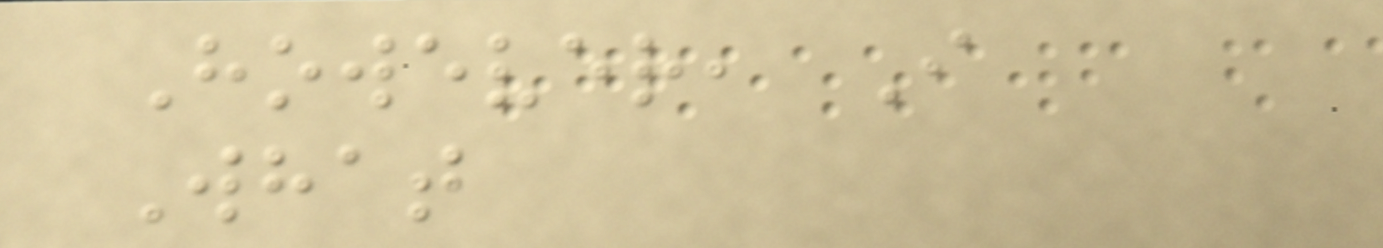However, I
What
